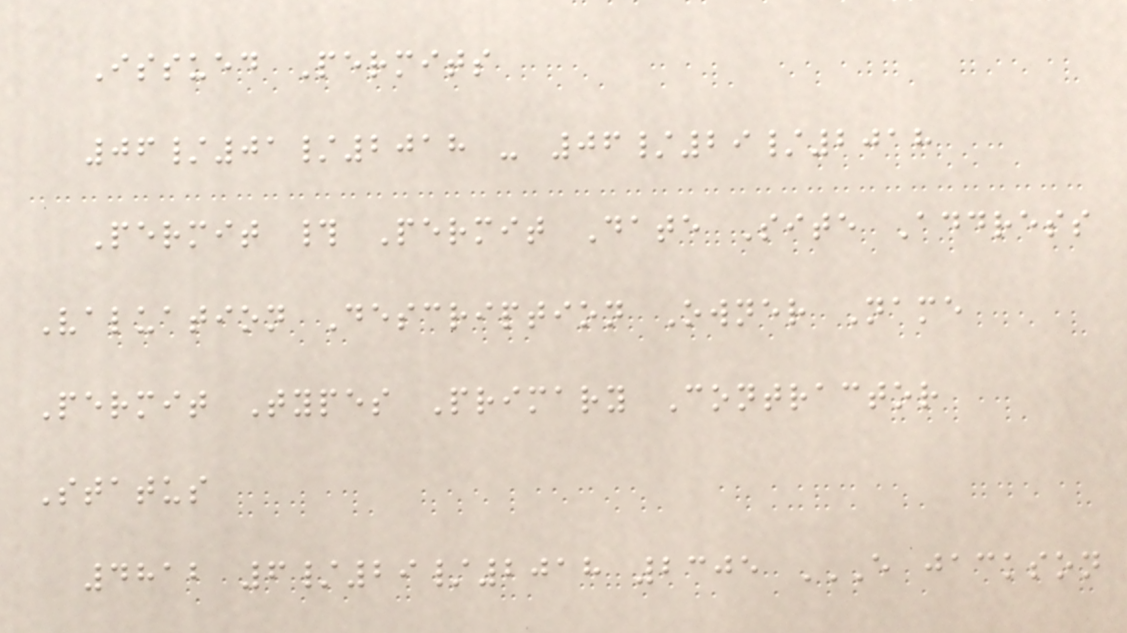Issued Permits
06/01/2018 - 06/29/2018
Permit # Permit Date Site Address
Valuation Description Owner Name
Permit Types Primary Contractor
Status
4812 6/29/2018 2305 E JACKSON
